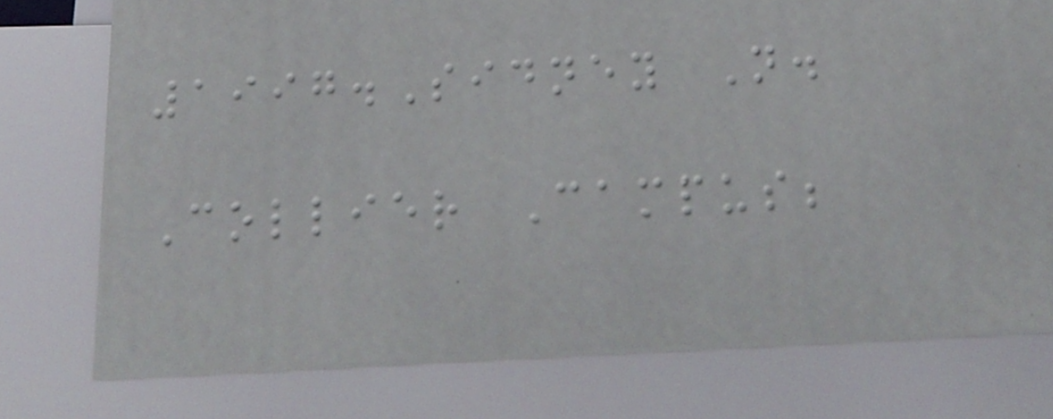1997.Sidney N.
Collier Campus;
